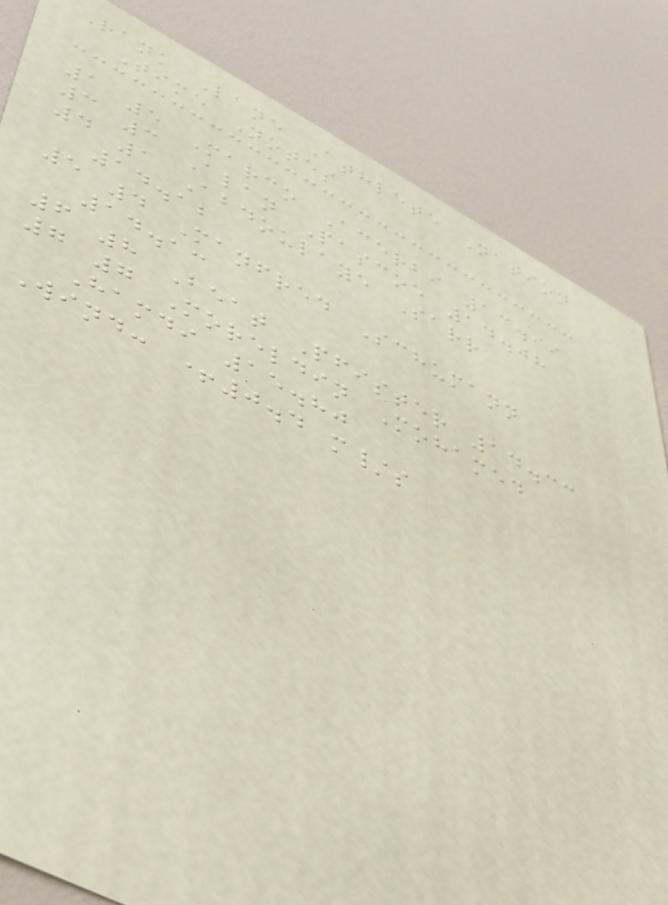Rank Lane Athlete Nation
Time Notes
1 5 Marco Acerbi 13.99
3 3 Alan Pascoe 14.08
4 1 Abdoulaye Sarr
14.12
5 4 Manfred Schumann
14.13
6 8 Beat Pfister 14.33
7 7 Moreldin Mohamed
Hamdi 15.80
Wind: +0.4 m/s
